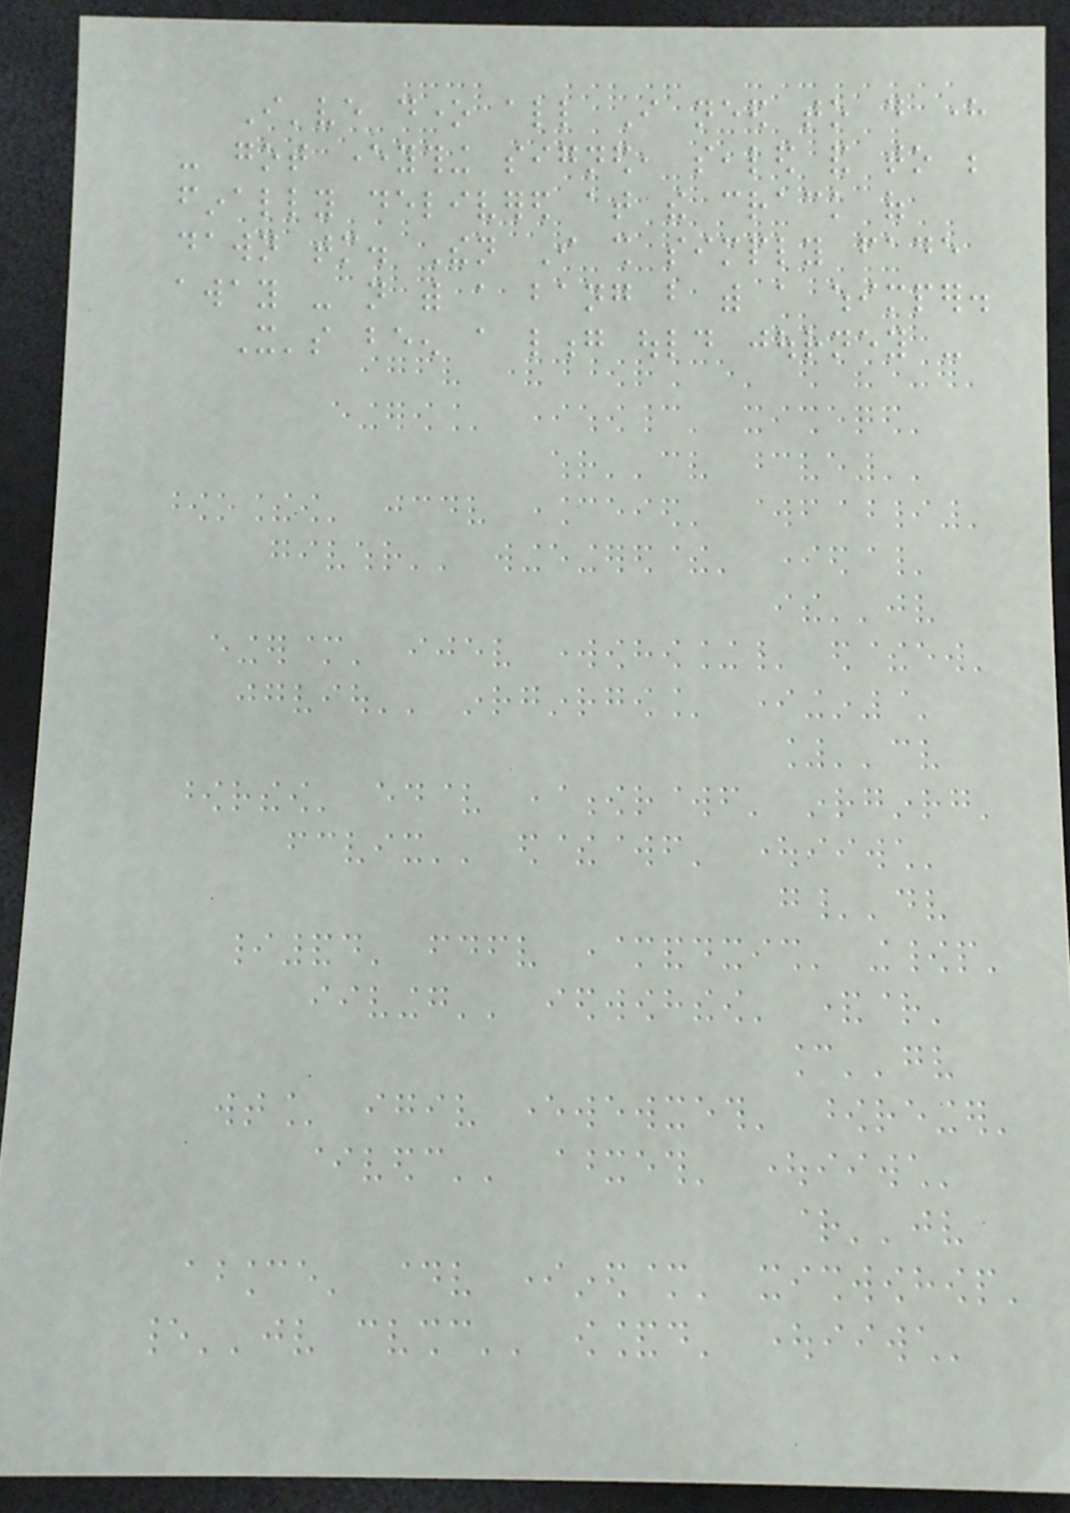I've done all I need to do here
- got everything signed, sealed and to be
finally delivered at the crack of
dawn tomorrow. Then I shall simply fade
away - not with a bang but with a whimper.
It's been a long ould journey -
